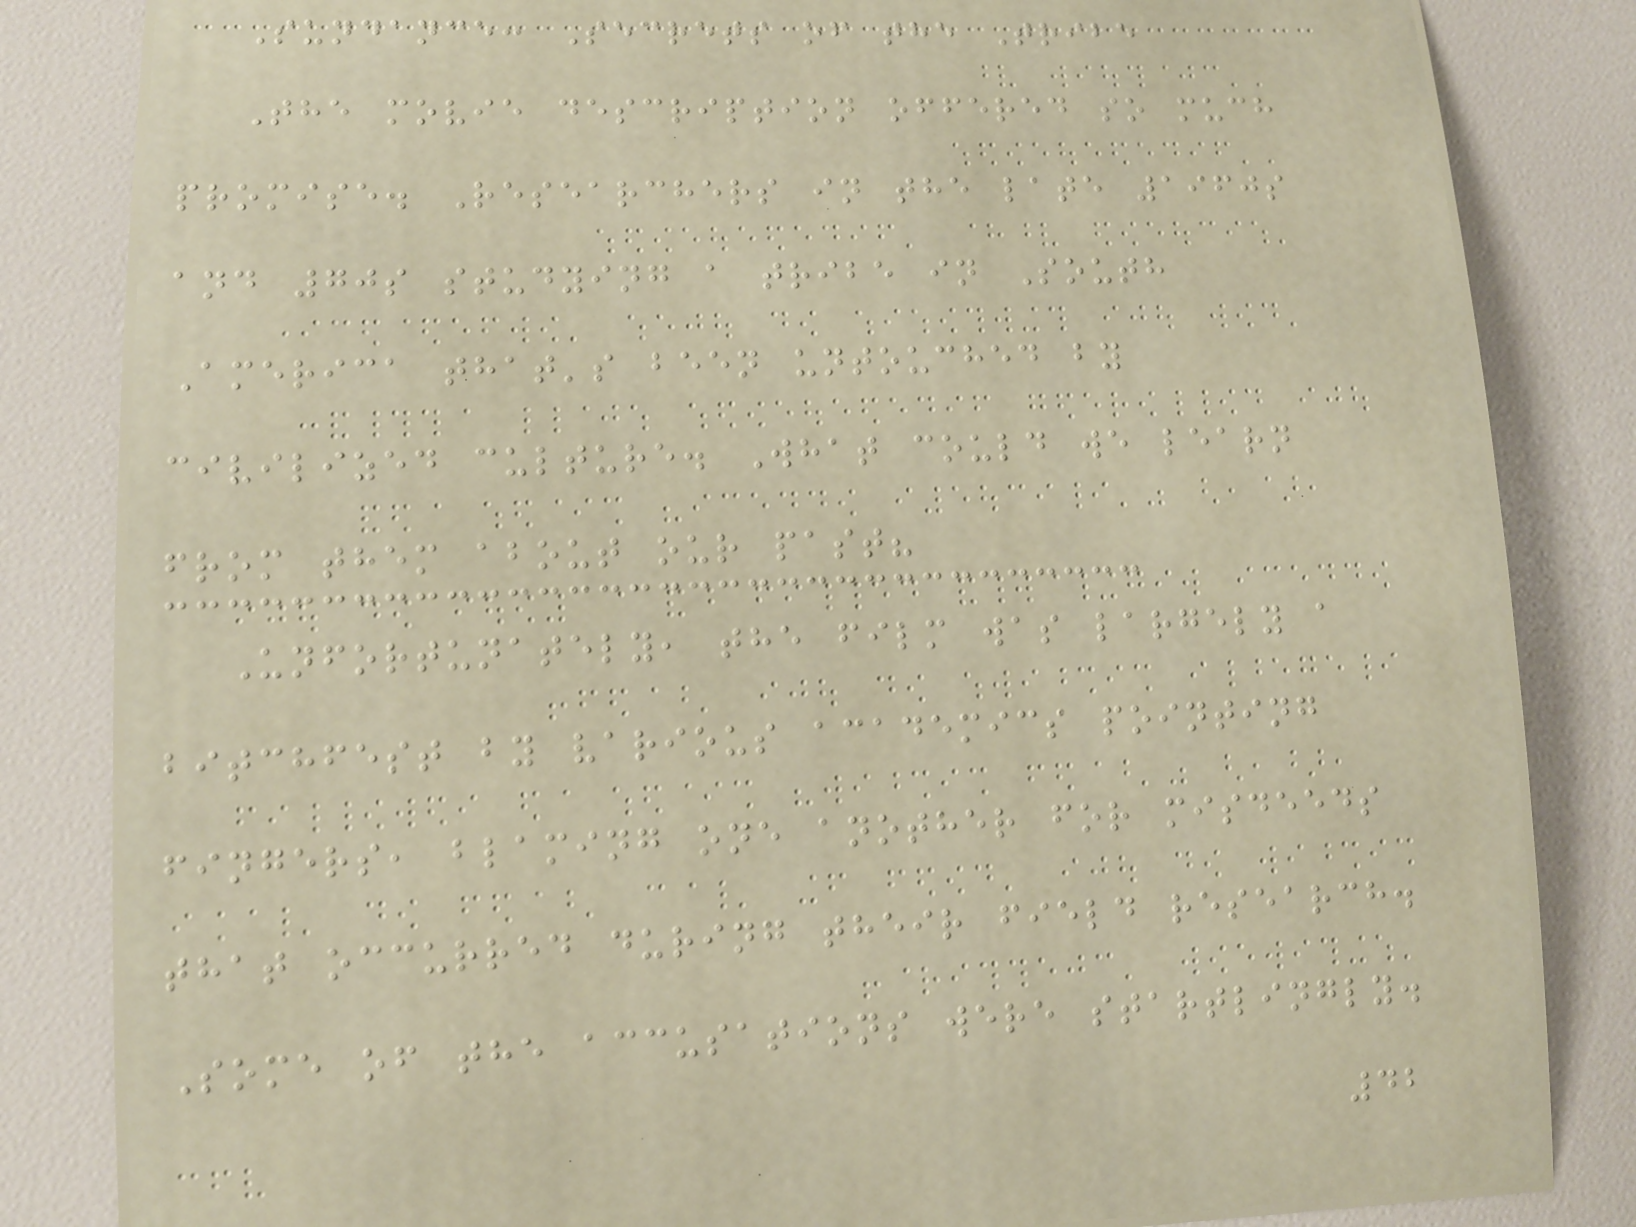Sundance: Secrets of the Tribe
The movie description offered so much
promise. Researchers in the late 1960s
and 70s studying a tribe in South
America that's been untouched by
civilized culture. What could we learn
from them about our past?
Unfortunately, the film was largely a
bitchfest by various academics pointing
fingers, blaming one another for misdeeds
that occurred during their field research.
Some of the accusations were startlingly.
42
